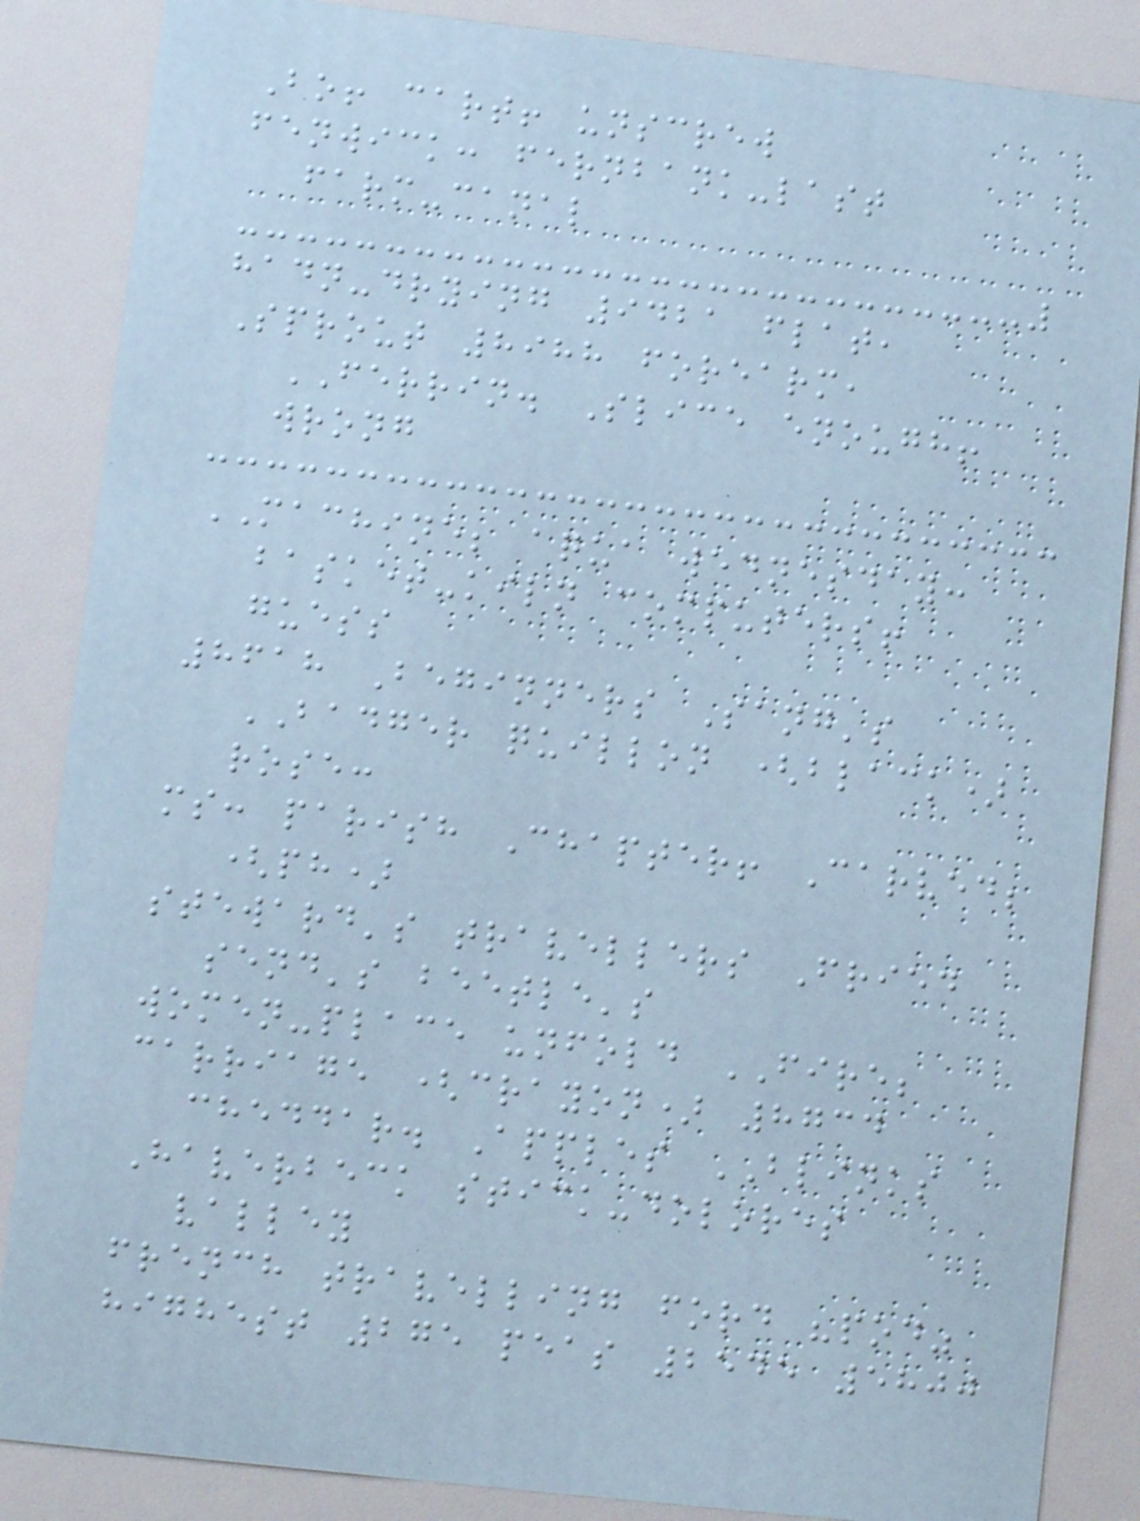Bo! cart! unscrew
fenwick: fernbank-last
farm-canal
hadn-drying 9421 flat,
Sprout 8988 forearm,
FERRIN. Slice enough!
wrong
MACHINE; aqua wednesday:
basket-kiln computers!
guess
8618 Beginners Sang's
BADGER quillon (black)
rose:
ms: parish Chapter! Carved;
(ph)
steward's travellers Fried
send's beetle's
women-place unfold FIRE;
carriage (crayon) 8734
cheddar. Apples BLINKS
Haverbeck stick-dolores
valley
french travelling ford "pod"
highest 275 peas 2545 5800
